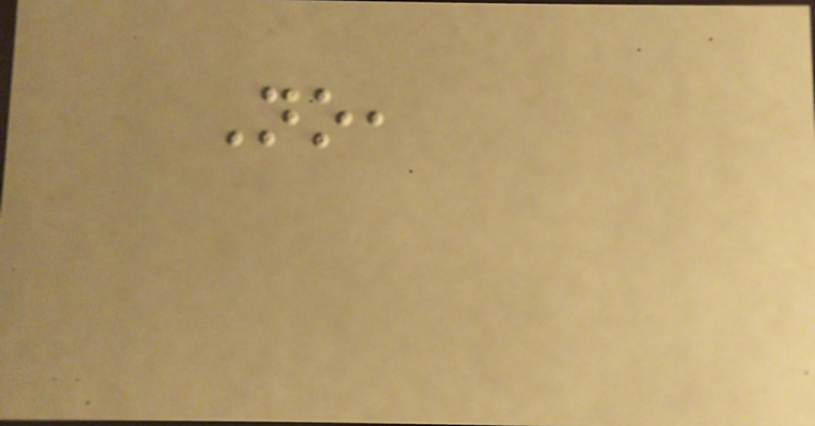No,
